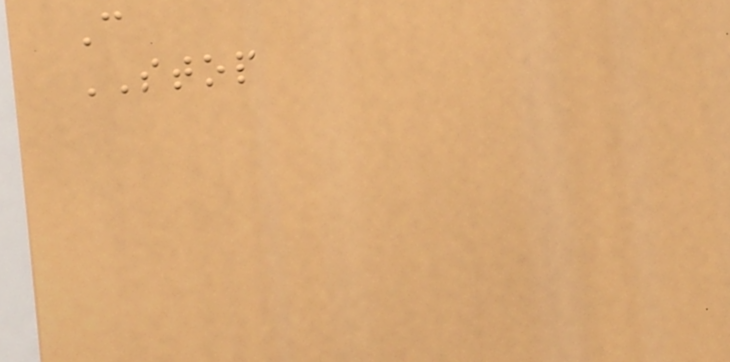C
STOP
